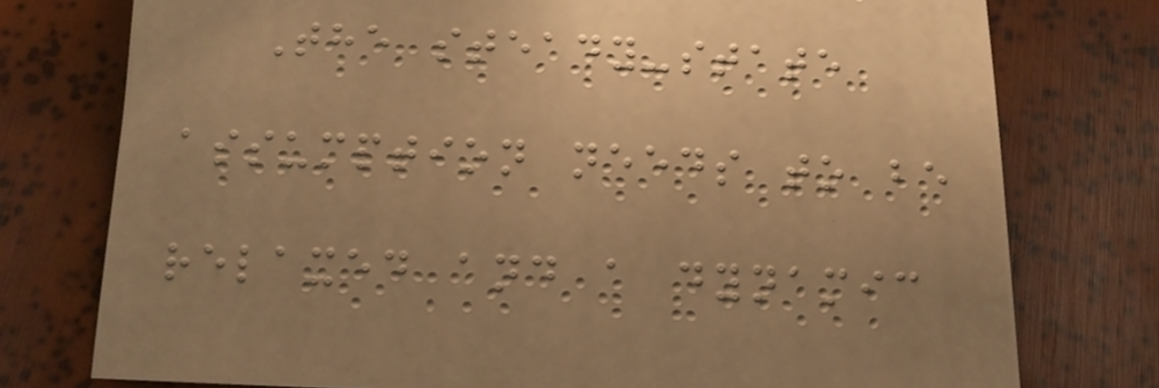The steady-state
assumption needs to be
relaxed and a dynamic
